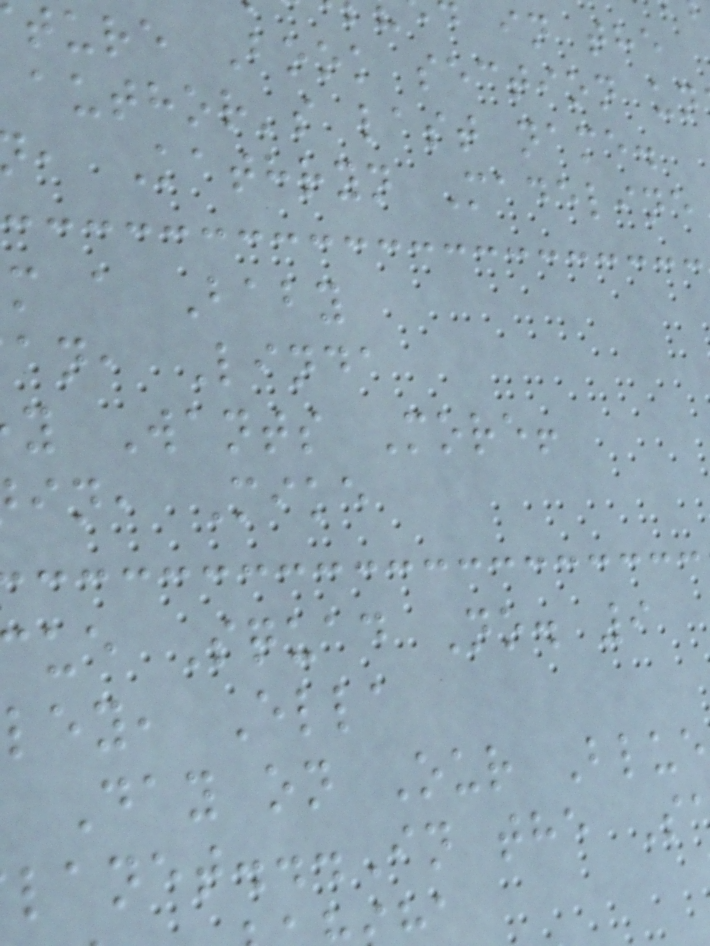in the
ture Book section un
author's last name.
, Kathryn Madeline
m a Baby
an, Linda
y Wants More!
in, Mike
ue Squad No. 9
ley, Ella
Day on Our Blue
lanet...In the S
